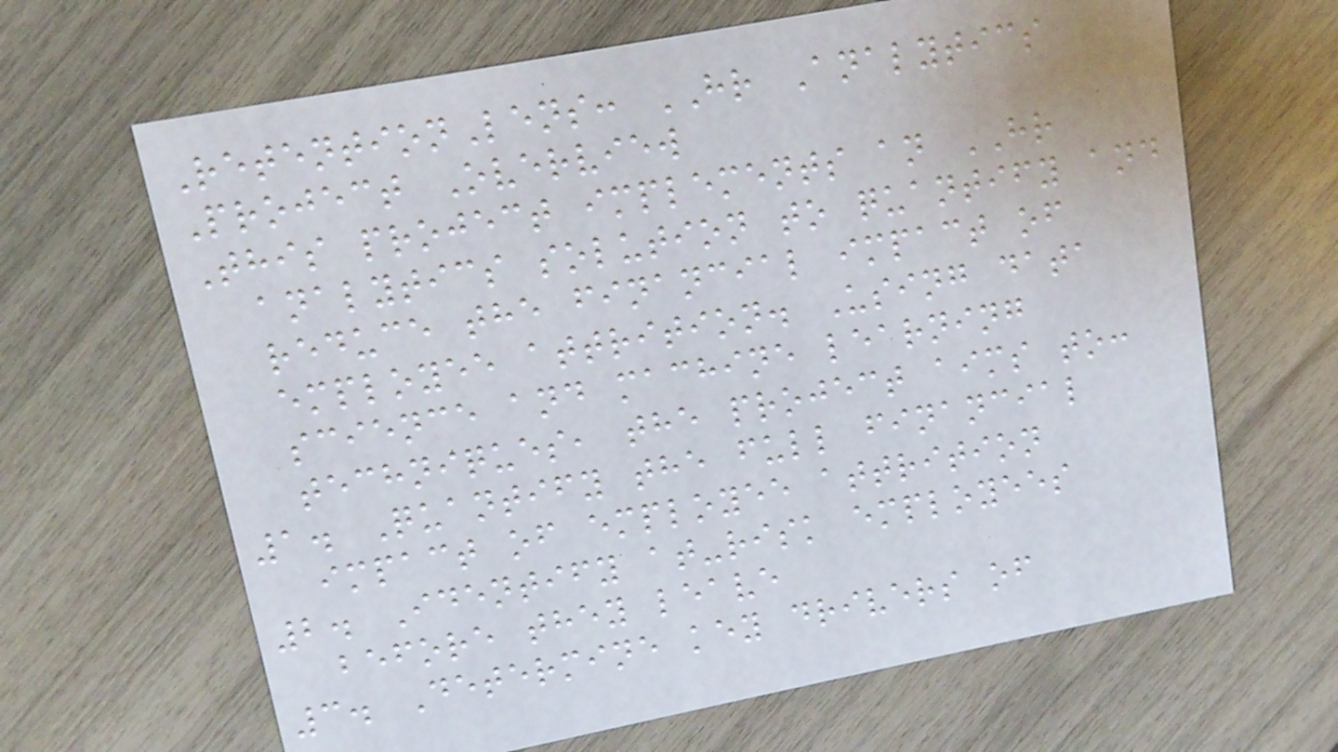RetentionLens: HR Analytics
Project Overview
This project implements an HR
analytics solution to quantify and
reduce the financial impact of
employee attrition. Using data
science and machine learning
techniques, the project aims to:
1. Quantify the full financial
impact of employee attrition
2. Identify at-risk employees
before they leave
3. Determine key drivers of
